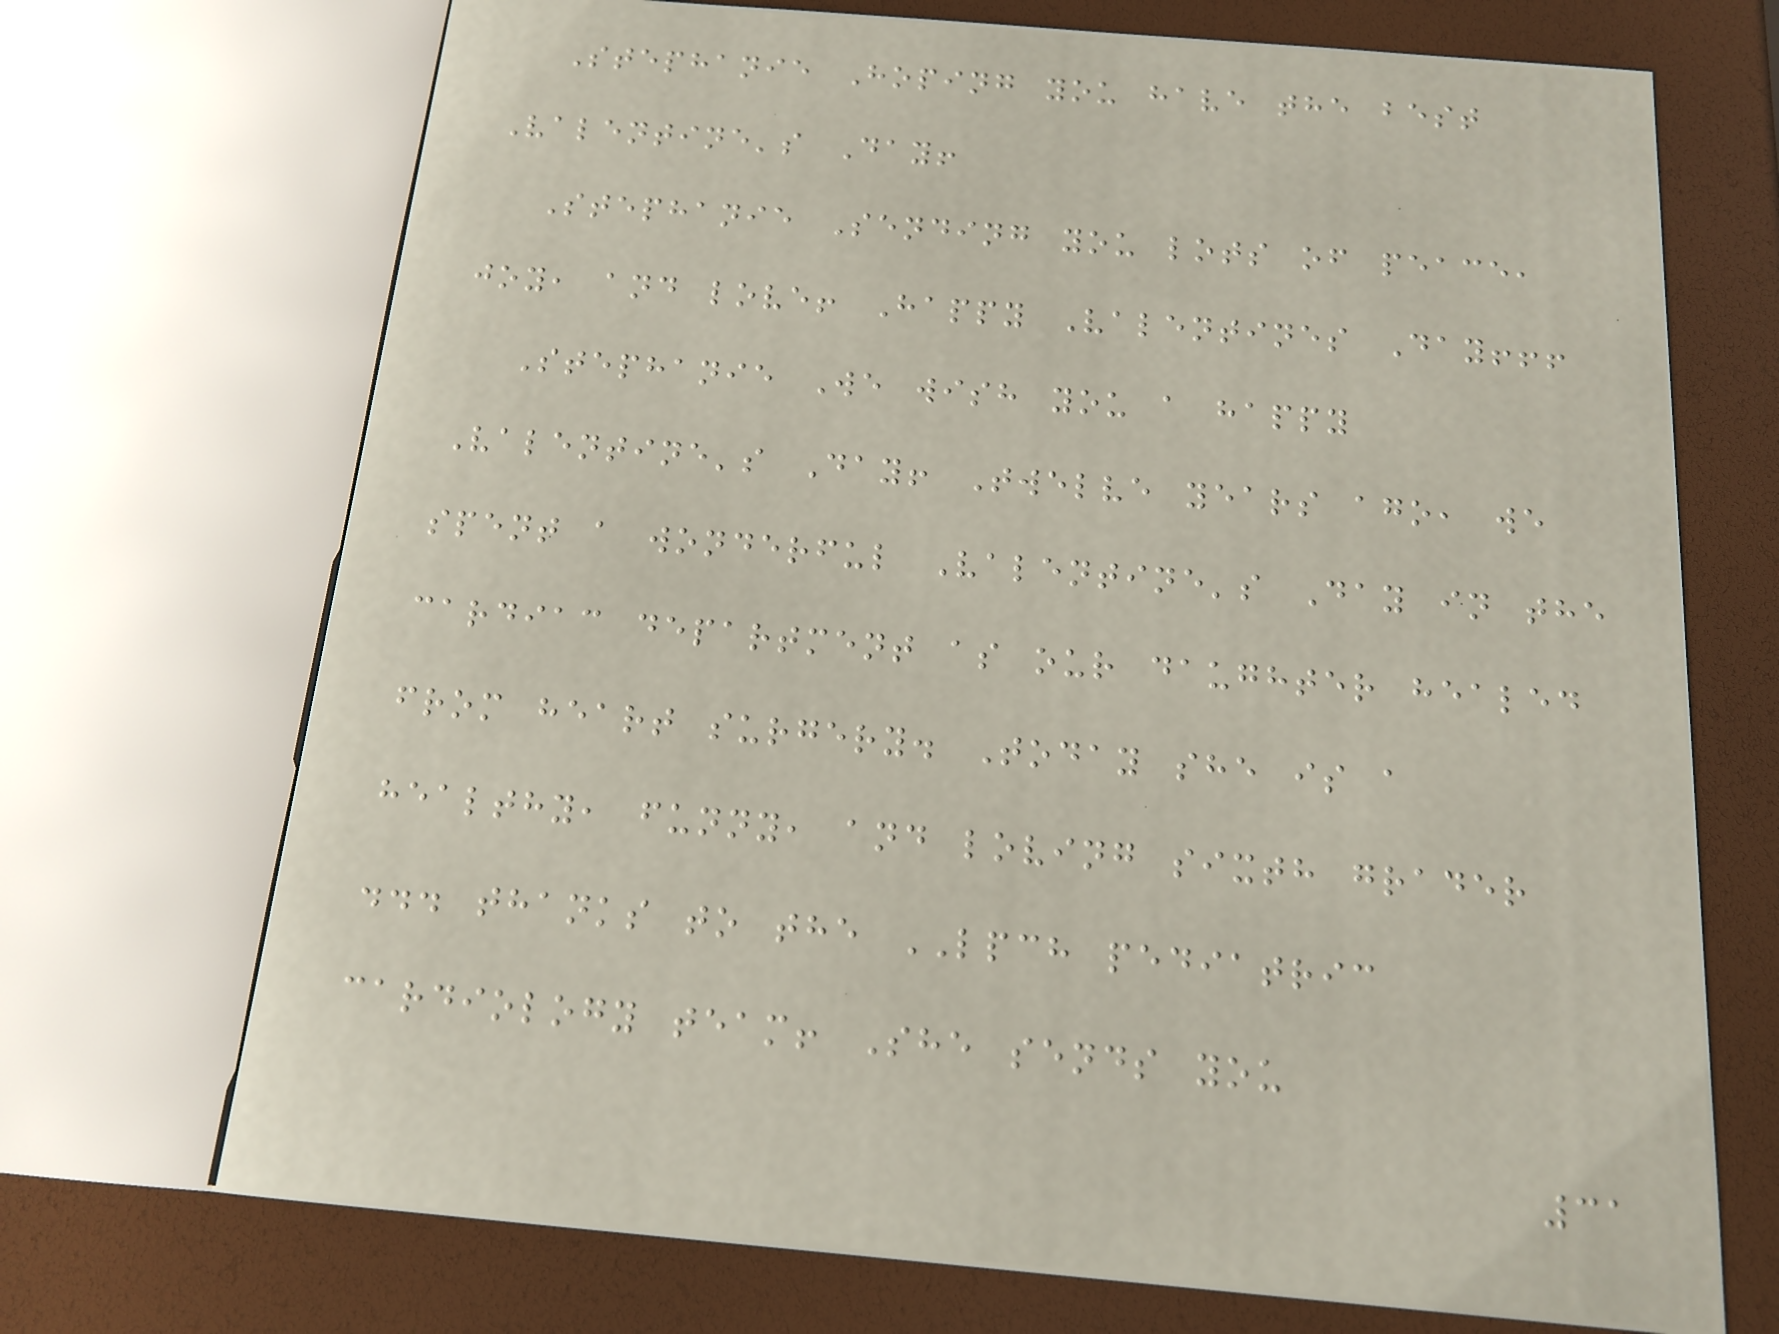Stephanie Hoping you have the best
Valentine's Day!
Stephanie Sending you lots of peace,
joy, and love! Happy Valentines Day!!!
Stephanie We wish you a happy
Valentine's Day! Twelve years ago, we
spent a wonderful Valentine's Day in the
cardiac department as our daughter healed
from heart surgery. Today she is a
healthy, funny, and loving sixth grader
... thanks to the LPCH pediatric
cardiology team! She sends you
31
